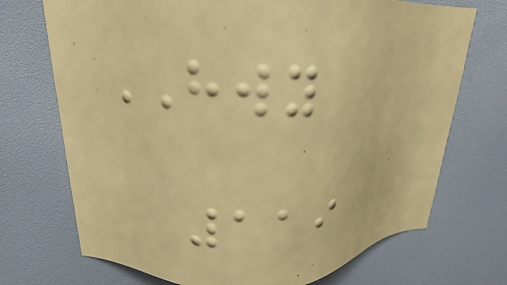HWY
119
